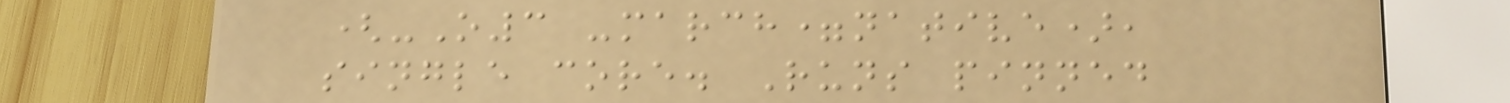(-O3 -march=native),
single core. Runs pinned
